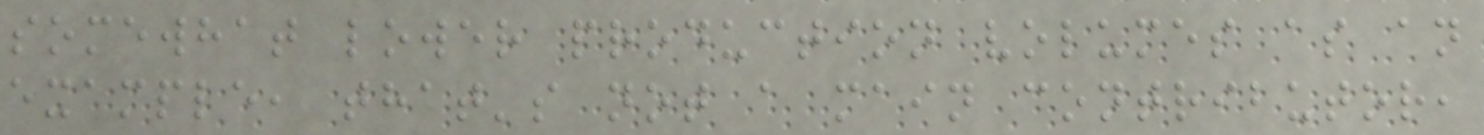somewhat lower production volumes as an
example, that's not a main contributor,
